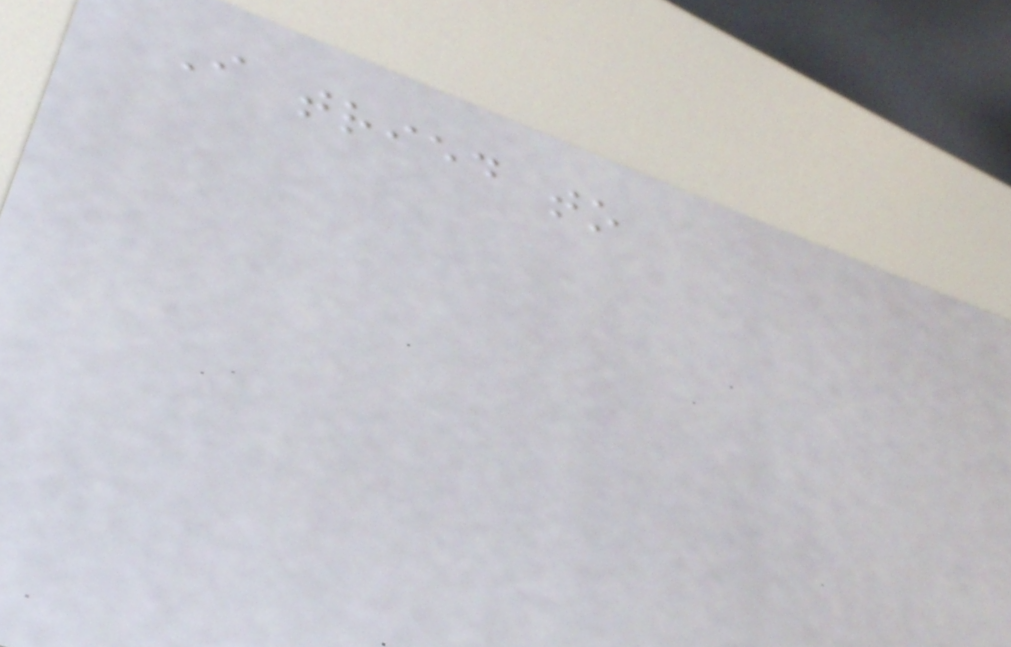I tried to
